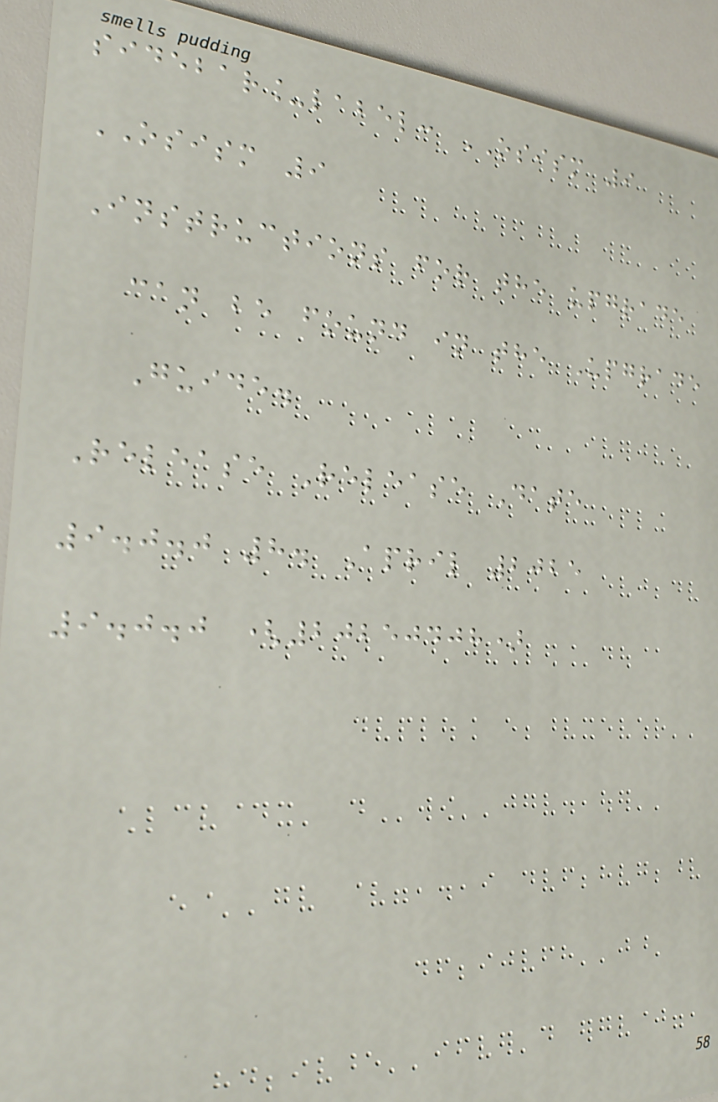sidebar_label: OSISM 9
OSISM 9
Instructions for the upgrade
can be found in the Upgrade
Guide.
Release Release Date
9.0.0 8. April 2025
9.0.0 (20250408)
